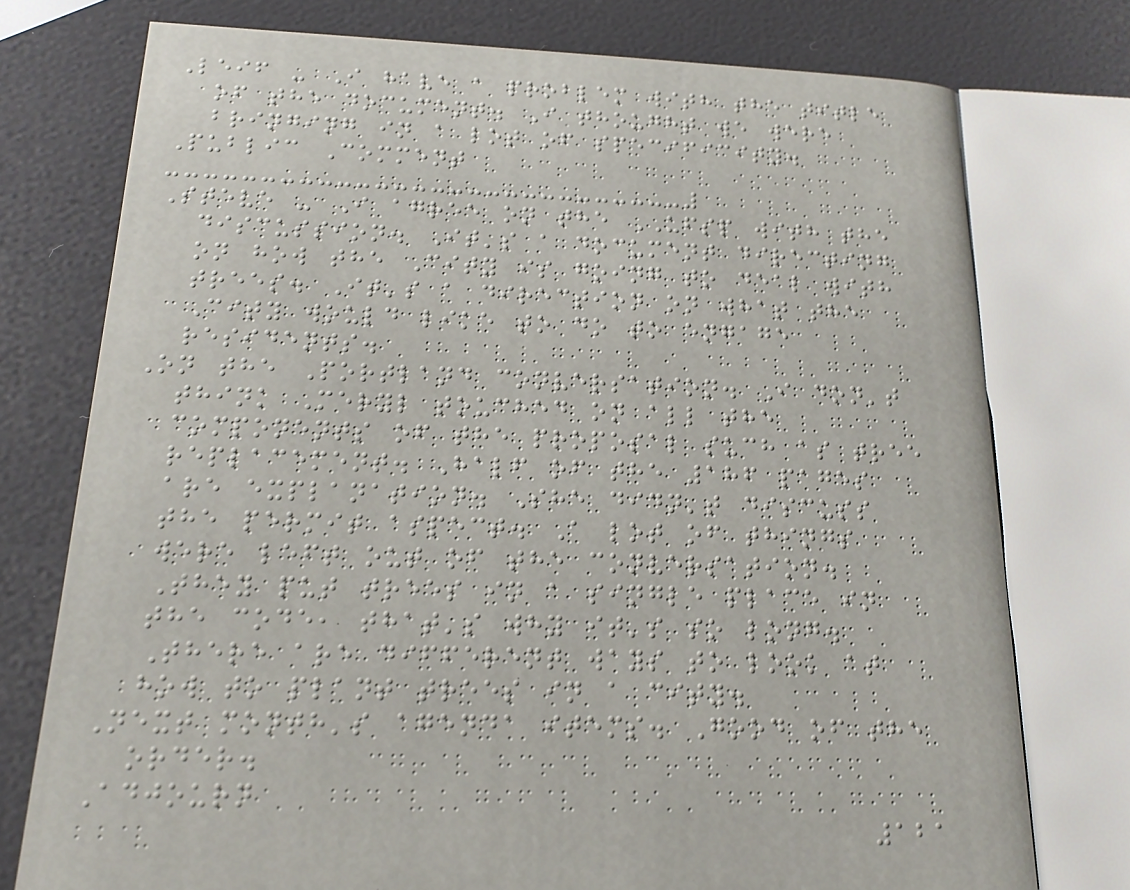Leif - I have a problem with the title
of the document. I thought we were
bringing in a lot of specificity.
Public Comment
Steve - I agree on the UFSP with the
discussion. It's a document directing
on how the City is going to deal with
trees. It's a direction on what the
City would like to do to engage
residents.
On the Portland conversation. I don't
think Meryl touched on all the
components of the proposal such as tree
replacement. Half of the 186 pages
are explanation. She didn't discuss
the permit aspect. A lot of things
were left out of the conversation.
They put trees in a single place in
the code, that's why it's so long.
There are different ways to look at
how to plant trees in a city.
Next month's agenda items. Good of the
order.
Adjourn
121
